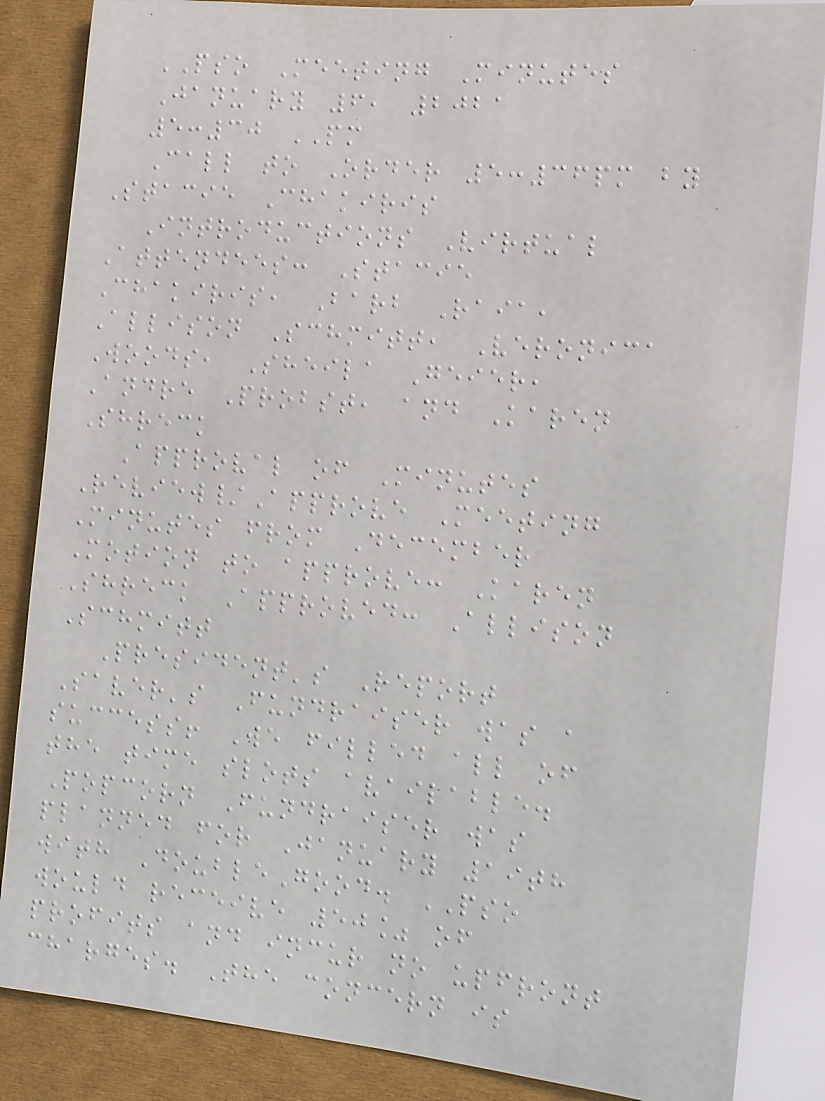PSO Meeting Minutes
January 6, 2021
5:30 PM
Call to Order 5:36pm by
Stacie Chakiris
Introductions Virtual
Attendees: Stacie
Chakiris, Barb Raia,
Allison Schmitt, Veronica
Woods, Sheila Geier,
Andre Probst, and Karen
Shreck
Approval of Minutes
Review/Approve Meeting
Minutes from December
Motion to approve: Karen
Shreck Approved: Allison
Schmitt
President's Report
Saver's Fundraiser was a
success! We filled all of
the time slots available.
Popcorn Fundraiser was
planned for January 19th
with DoubleGood. PSO
would receive 50% of
profits and incur no upfront
charges. The concern is
